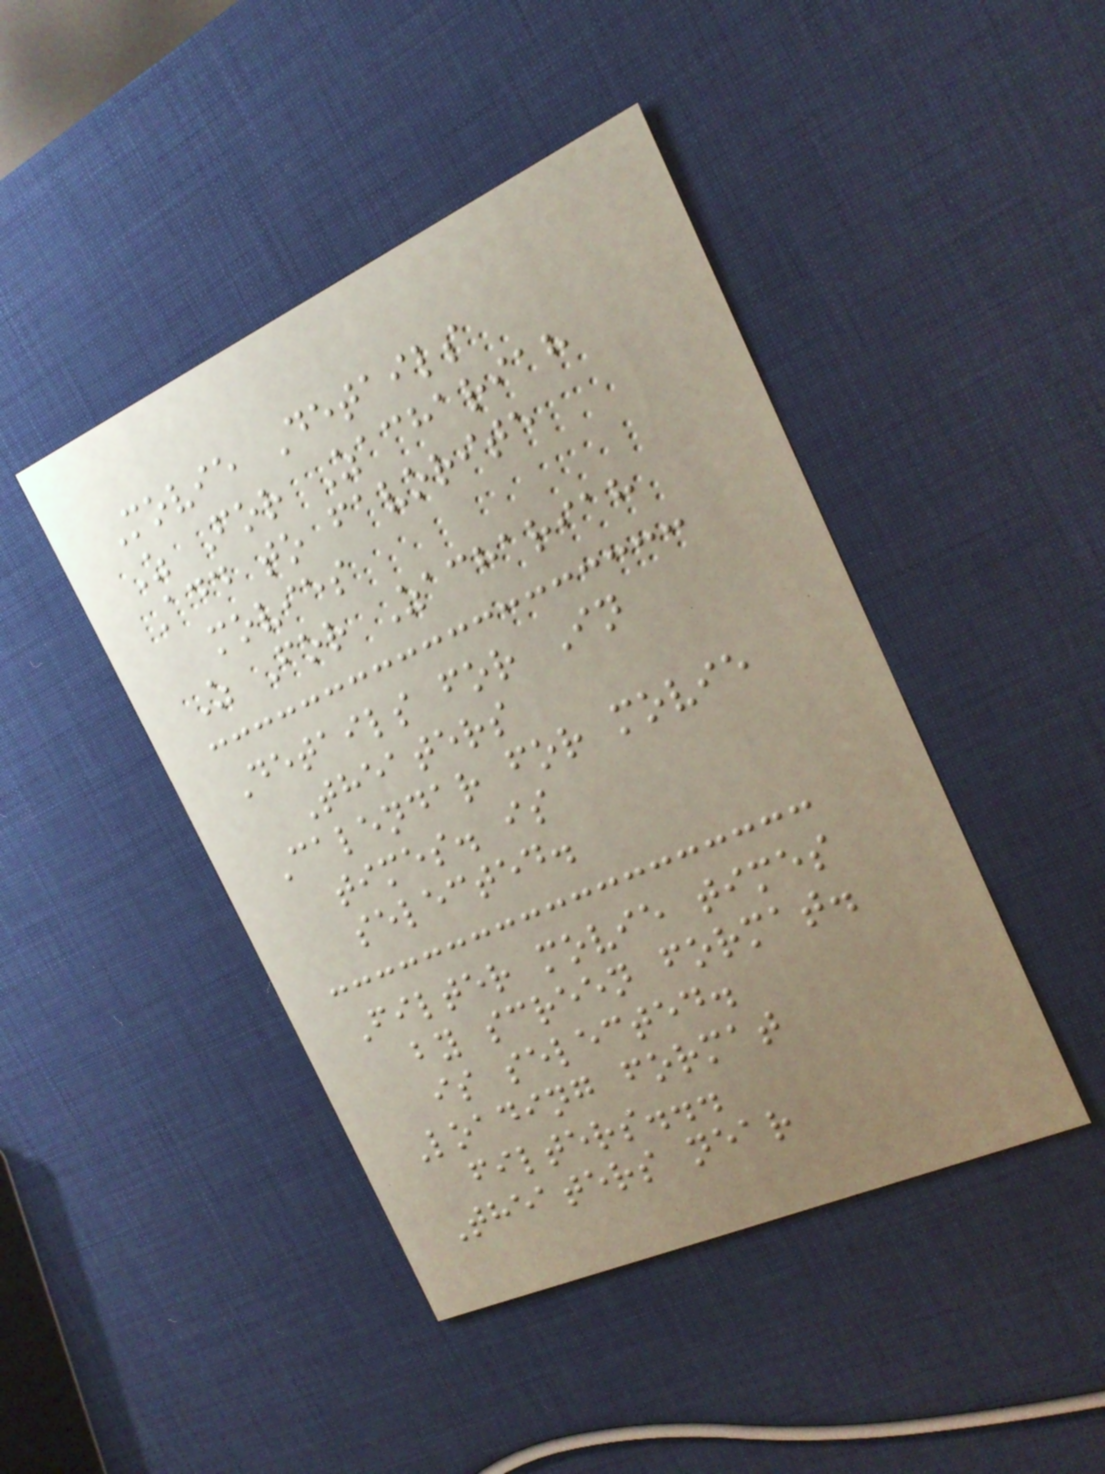Movie Details
Z For Zachariah
Add to favorite
movies
Z For Zachariah
Details for In
Theaters
Calendar for movie
times. is
selected.
Filter movie times
by screen format.
is selected.
Loading format
filters...
Theaters near
